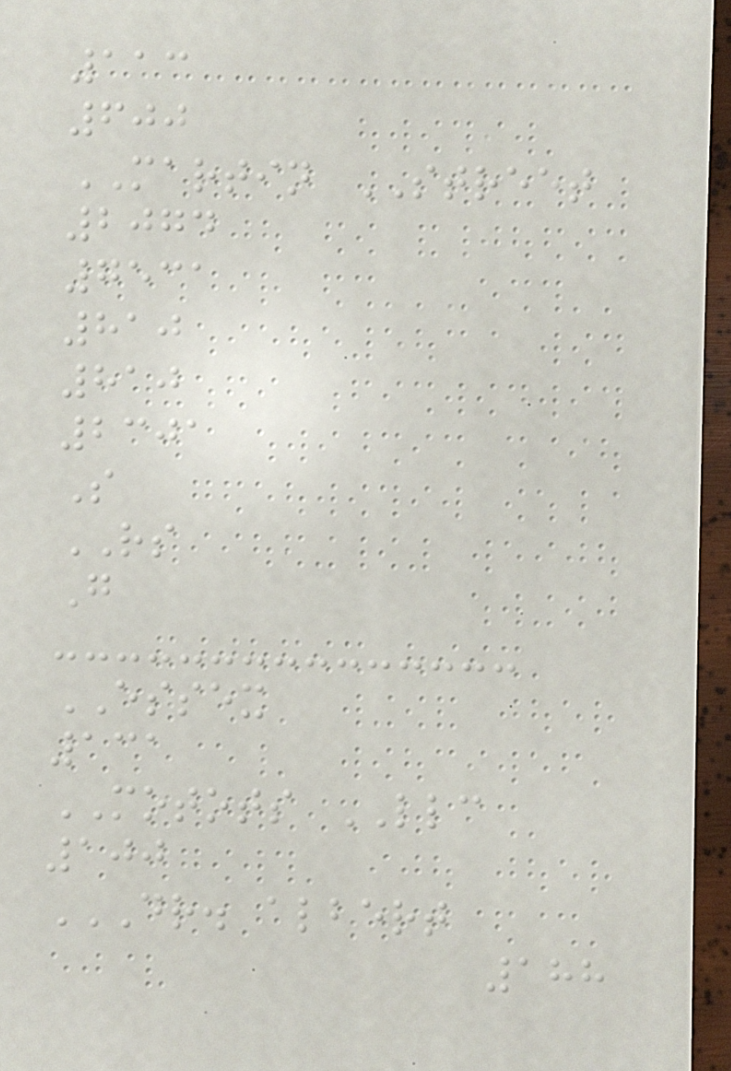113
600
MARTIN STREET
2074
7531
810
810
2301
S
RS
G
ESSEX
131
MOTOTS LLC
100
DR. ALBERT
188
